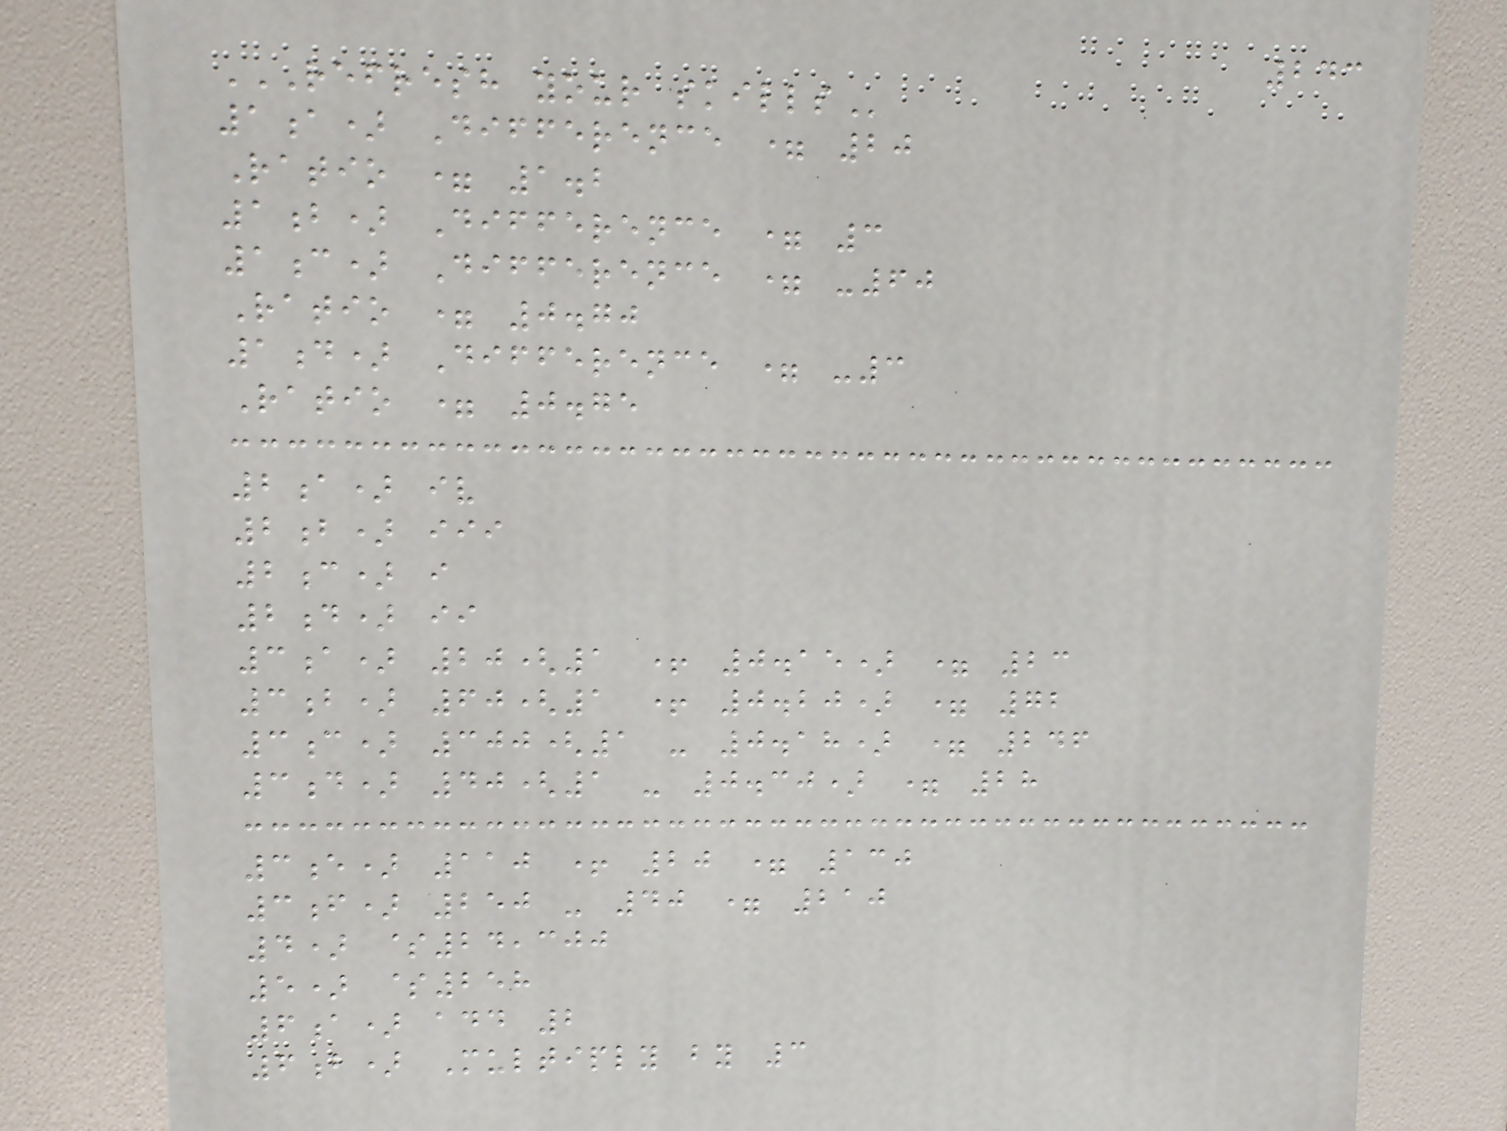243
REFRESH YOUR SKILLS
1a) Difference = 20
Ratio = 1.2
1b) Difference = 3
1c) Difference = -60
Ratio = 0.70
1d) Difference = -3
Ratio = 0.75
2a) iv
2b) iii
2c) i
2d) ii
3a) 20(1 + 0.15) = 23
3b) 60(1 + 0.20) = 72
3c) 300(1 - 0.18) = 246
3d) 40(1 - 0.30) = 28
3e) 110 + 20 = 130
3f) 250 - 40 = 210
4) $24,300
5) $258
6a) add 2
6b) Multiply by 3
